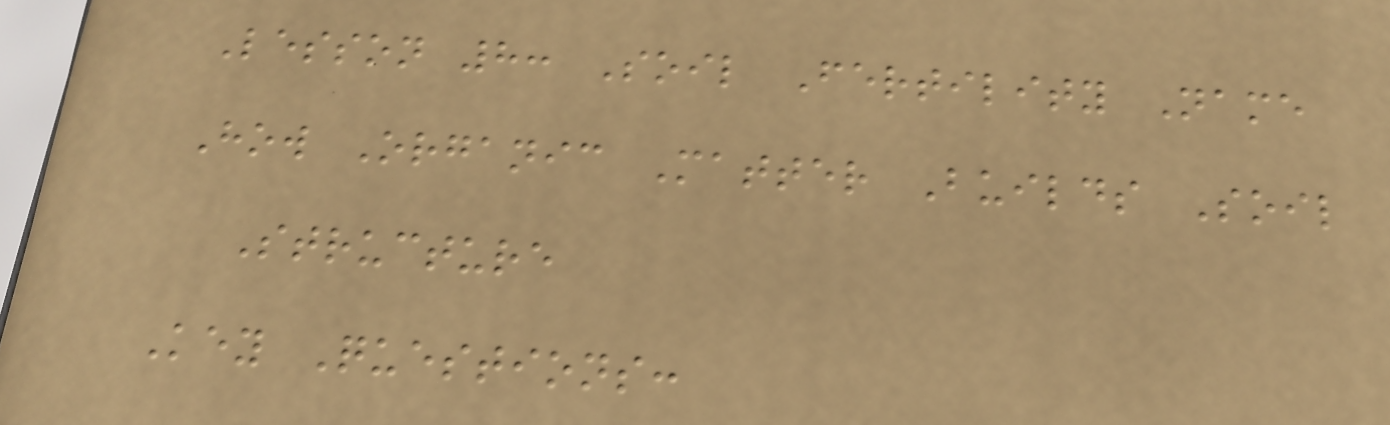Lesson 8: Soil Fertility Name
How Organic Matter Builds Soil
Structure
Key Questions:
